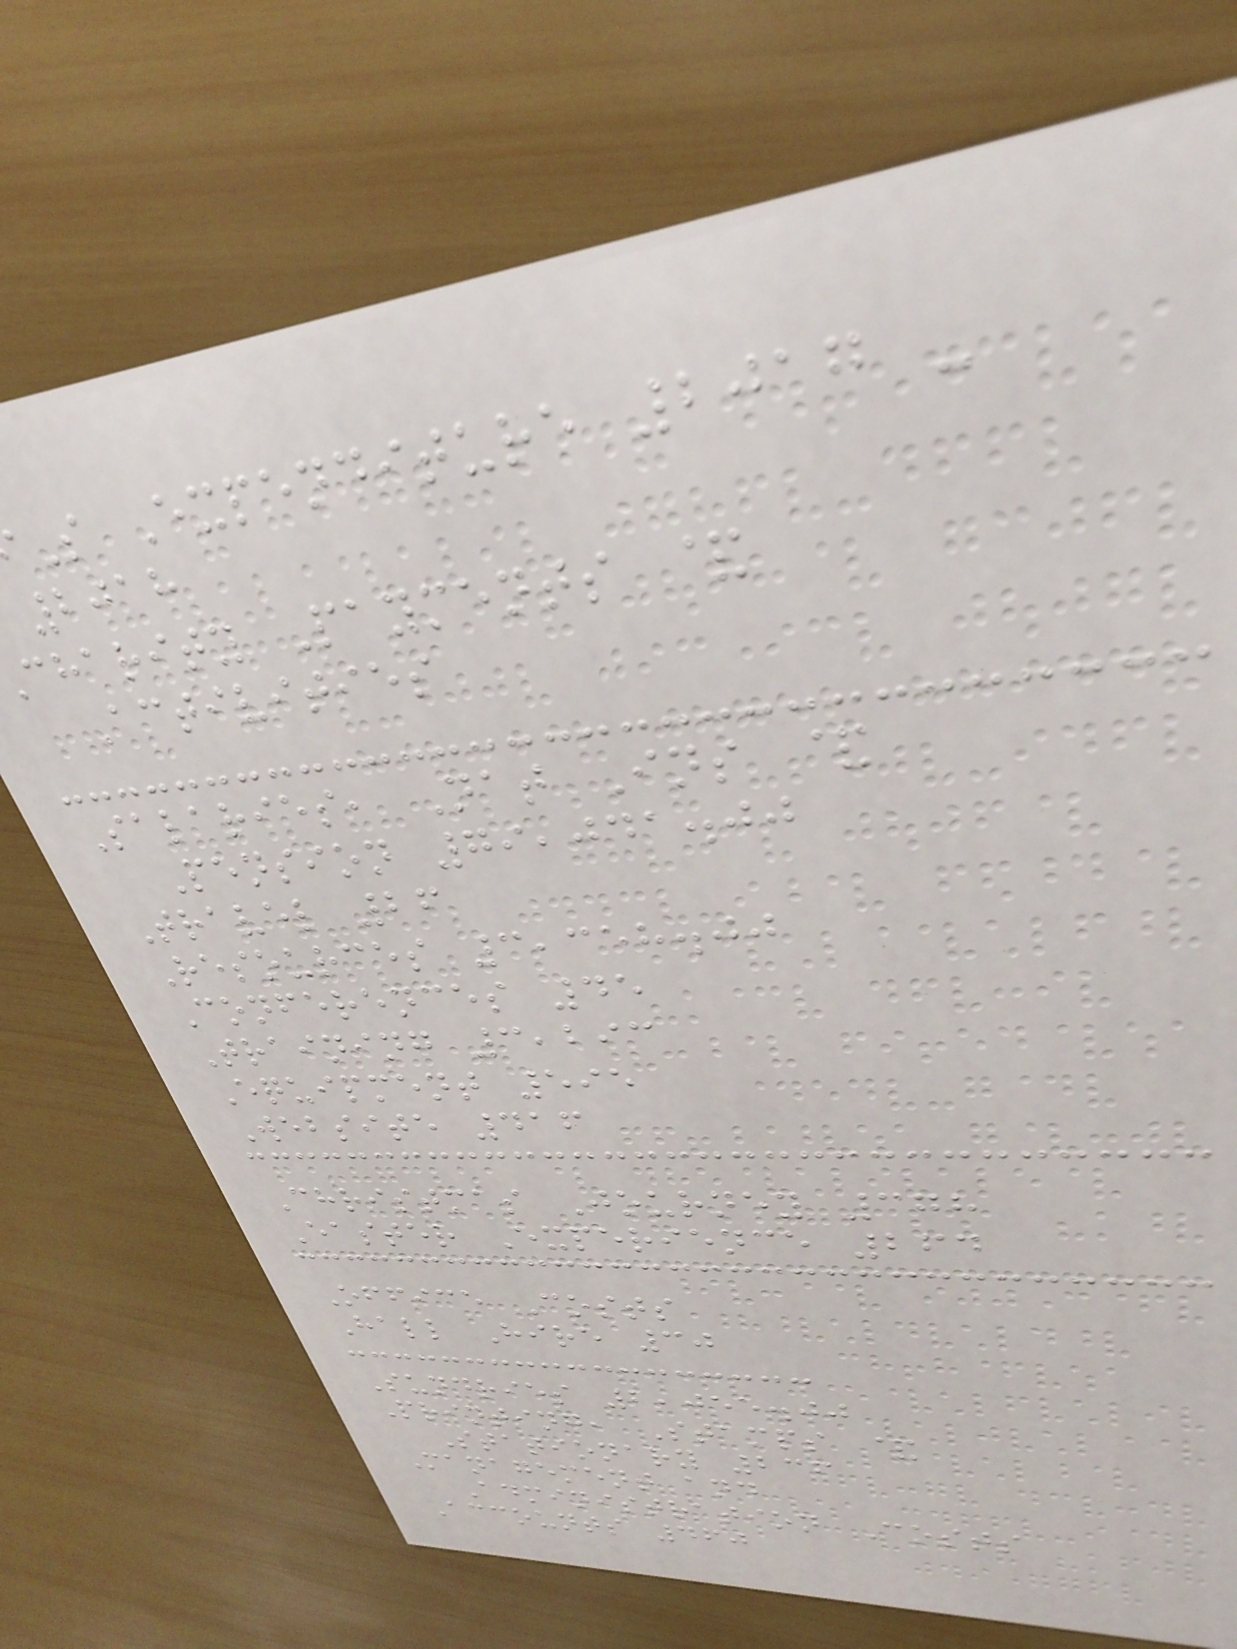S Expenditure 2017 -
2018
charity Payments &
Activities
Salaries, Nat Ins &
Pension 79,041.00
Travel 26
Resources 3,358.00
Conferences 45
Training 3,293
Equipment 595
Website 416
Christmas Journey 378
Easter Experience 264
Office Costs
Hall Hire 30
Sundries 2,055.00
Printing, Stamps &
Stationary 236
Management and
Administration Costs
Accounts 460
